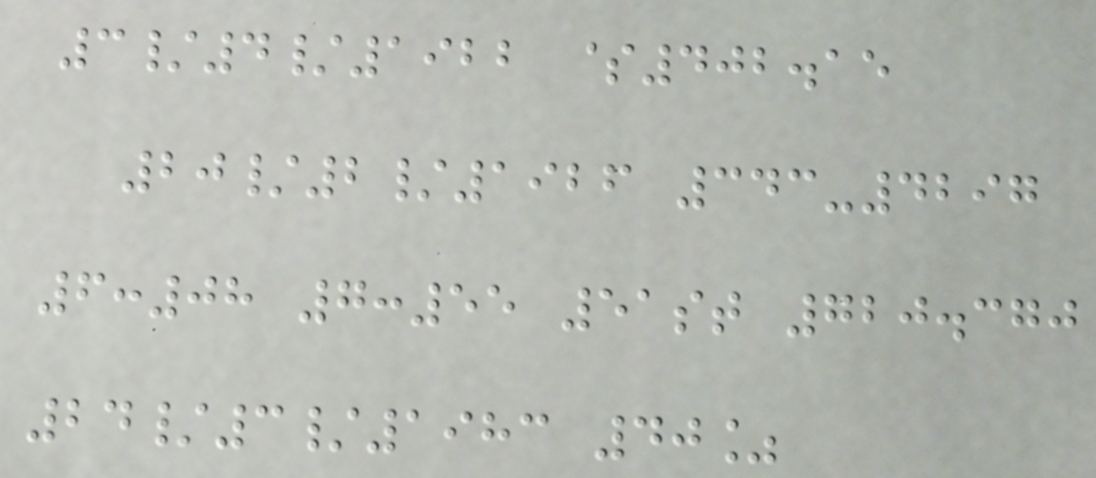3/4/1922 $402.15
20/2/1926 343-4297
6:08 7:55 51st 720.370
24/3/1983 40%
